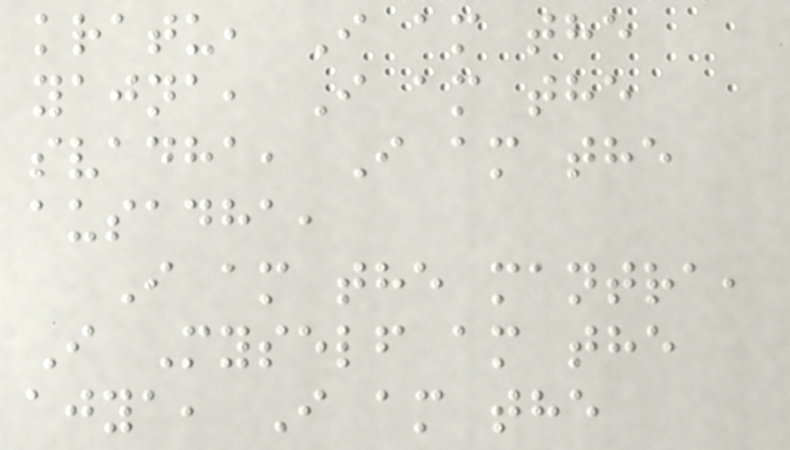kratu, I am the
yajna, I am the
svadha, I am the
ausadha,
I am the mantra,
I Myself am the
ajya, I am the
